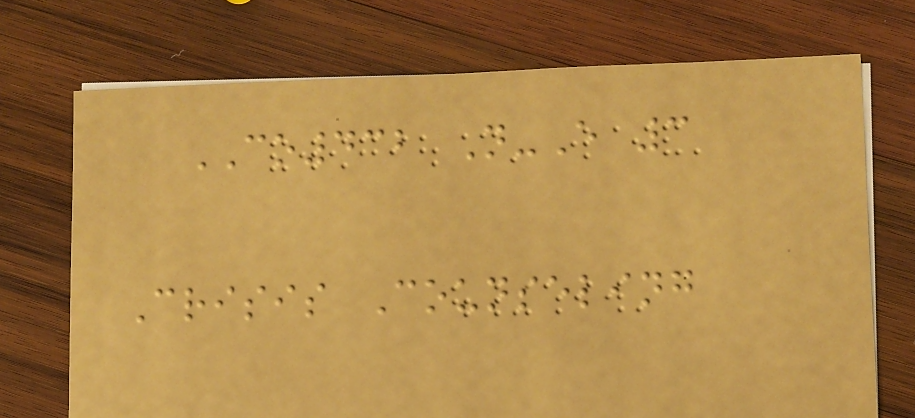CO432 N-E 3
Crisis Counseling
